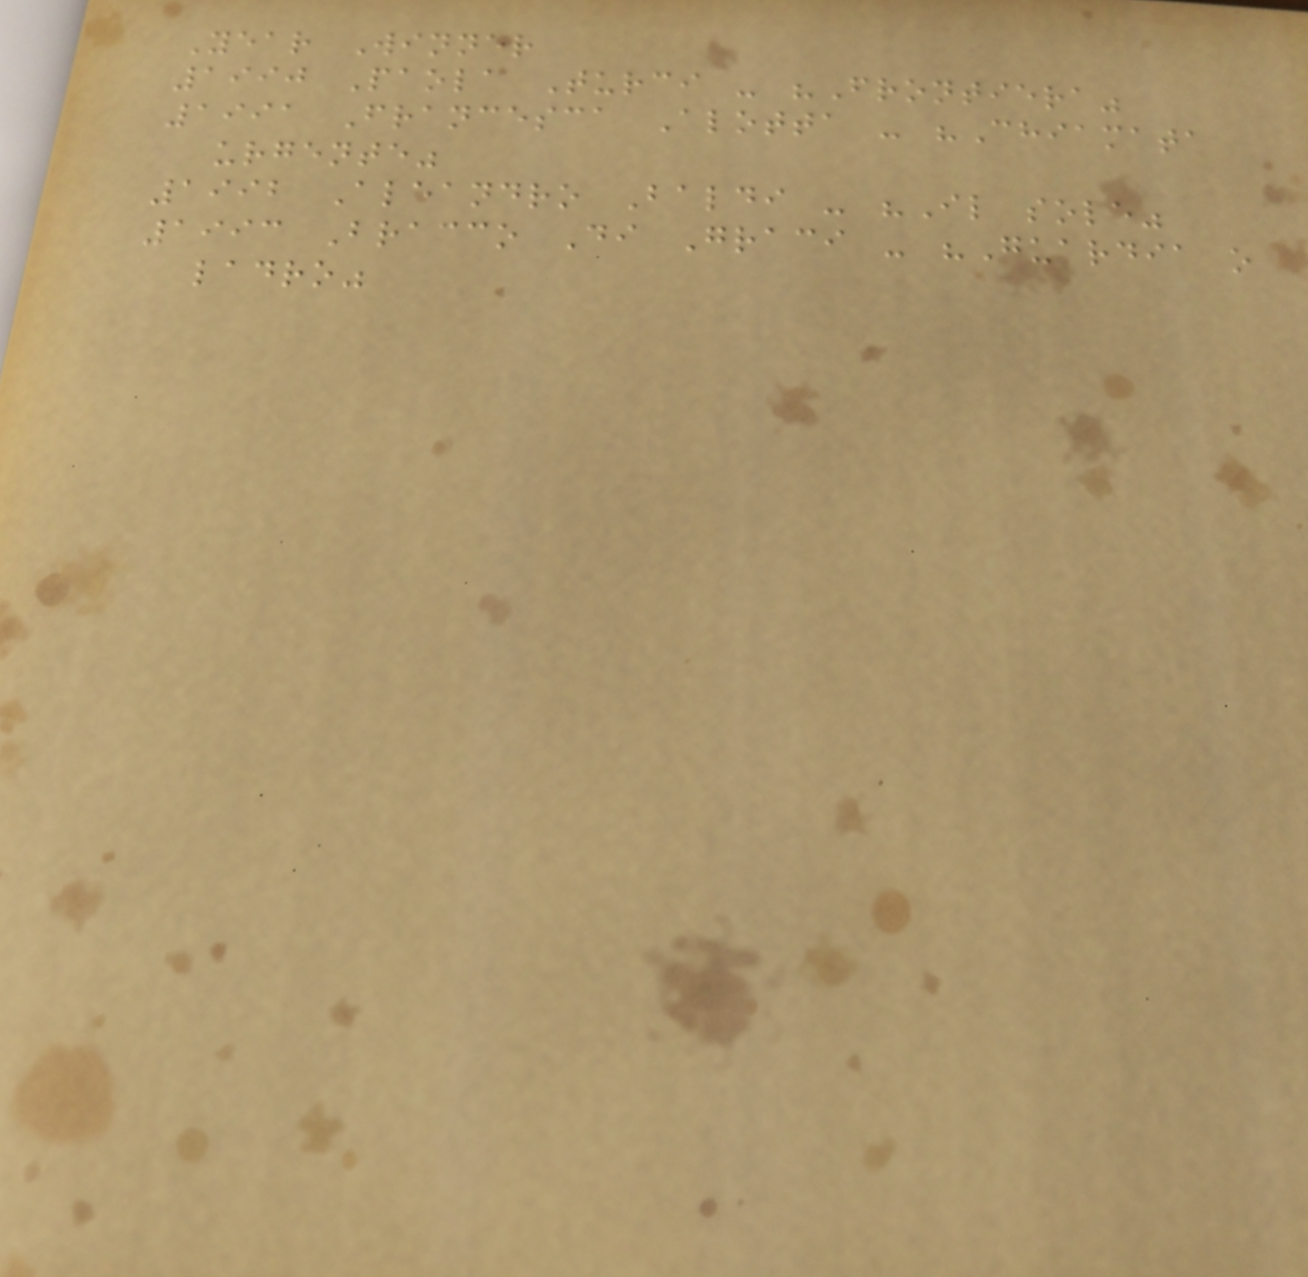Year Winner
1990 Paola Turci - "Frontiera"
1991 Francesca Alotta - "Chiamata
urgente"
1992 Aleandro Baldi - "Il sole"
1993 Bracco Di Graci - "Guardia o
ladro"
